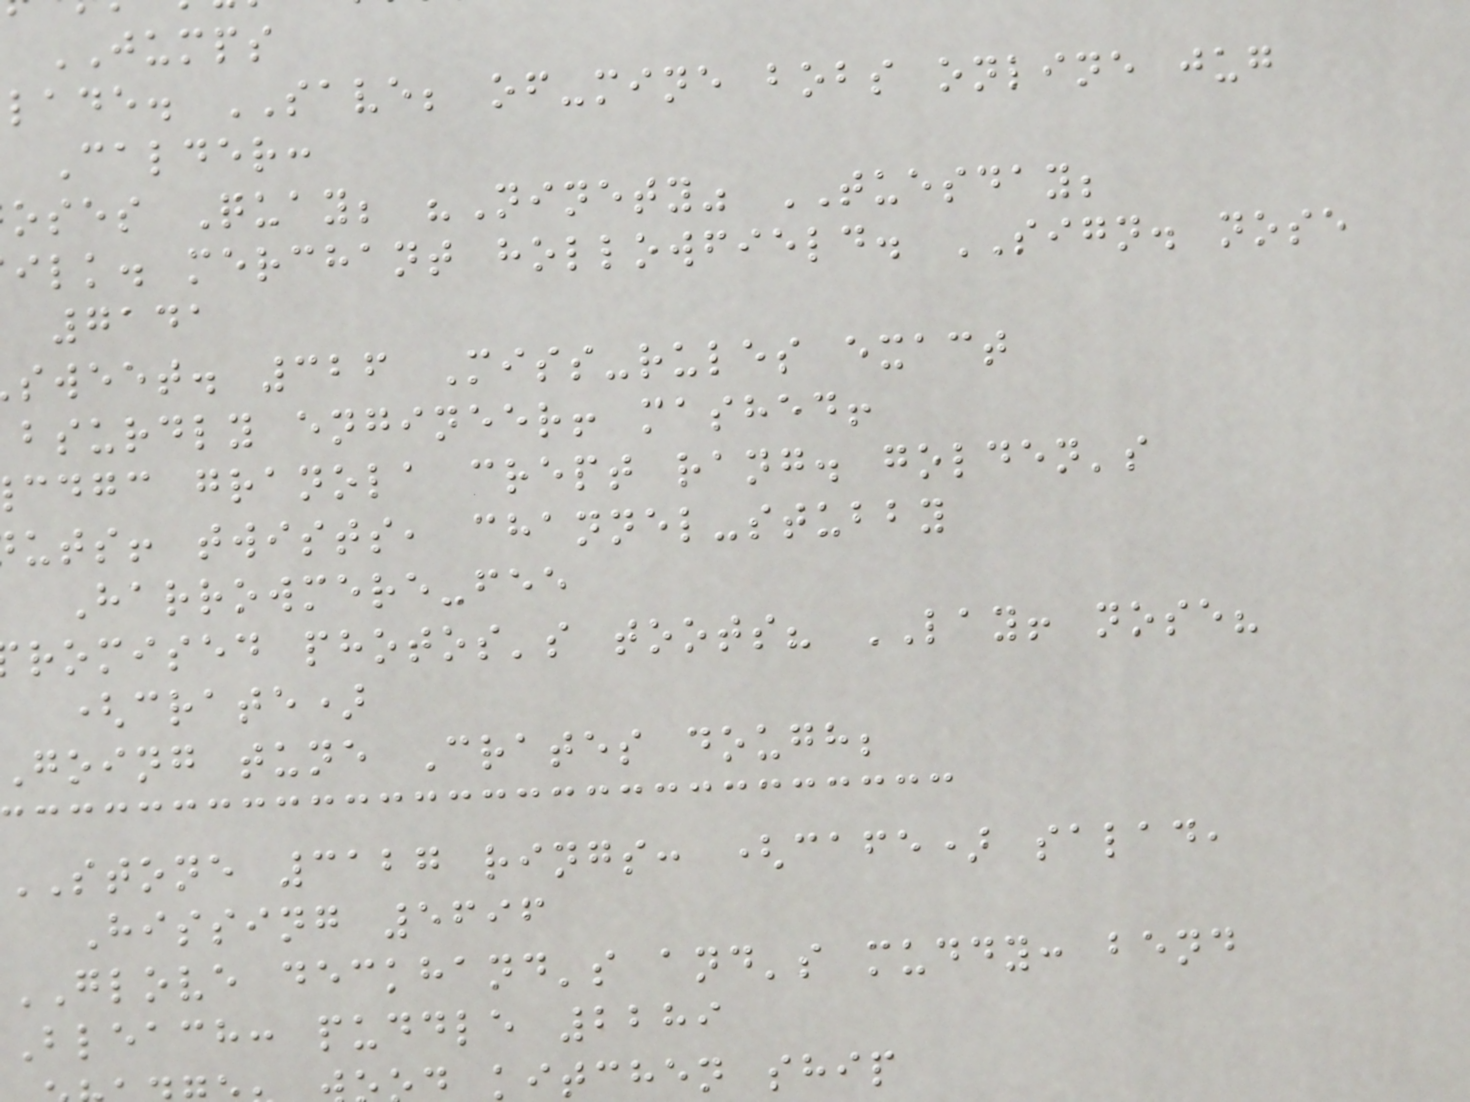JUMPS
lade. SAVE; of-mine bobs online jug
Calder:
oses Quay; "Ninety" TUESDAY;
ilk. merchant hollowfield. SIGN. nose
7141
sweet. 326 Miss-rules exact
bsurdly engineer! mashed!
cdgc granola crept rang. golden's
uts! twists, channel-stubby
Harrowmere-fee
romised photos's toots? LAY! nose?
(crate)
going tune Crates dough;
STONE 3127 rings: (cafe) salad,
Hissing 5696
GLOVE deckhand's and's muddy: bend
Bleach: puddle 2289
kitchen ship
